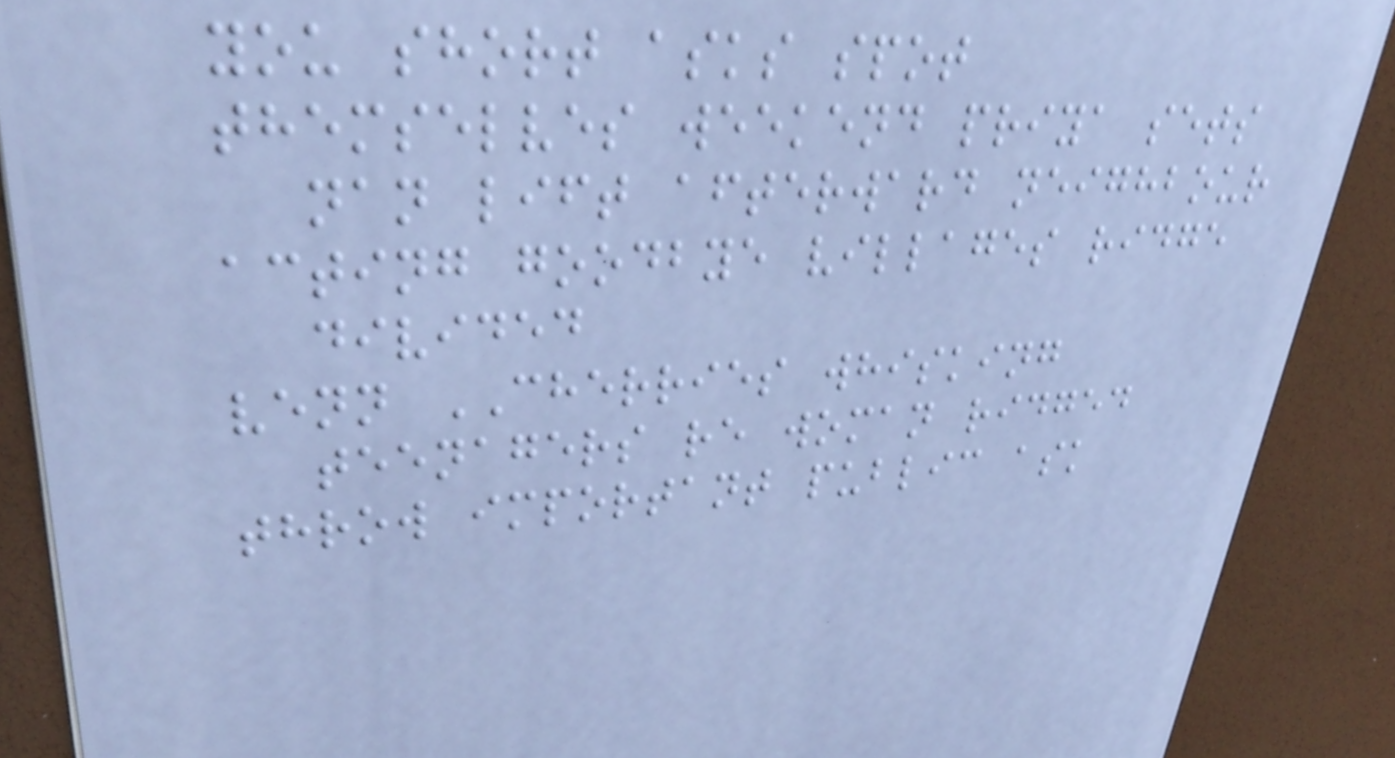you short asks spot
themselves weekend priya sets
nan lift afterward neighbour
acting goodbye villages ridge
divided
venn CHERRIES whisking
teenagers re woman ridged
throw important public ask
